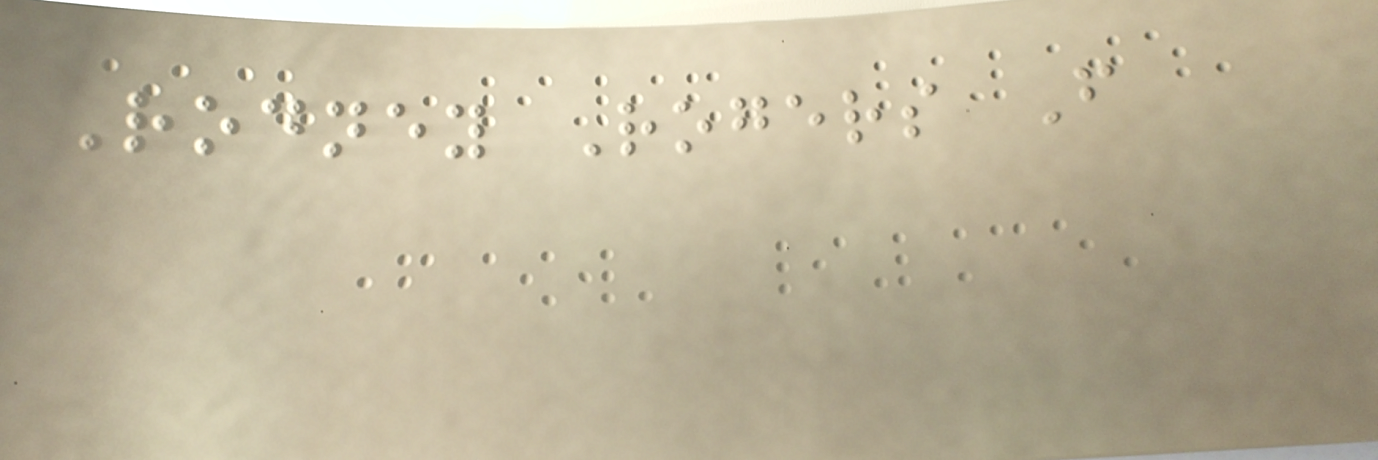Rodney Rogers F
